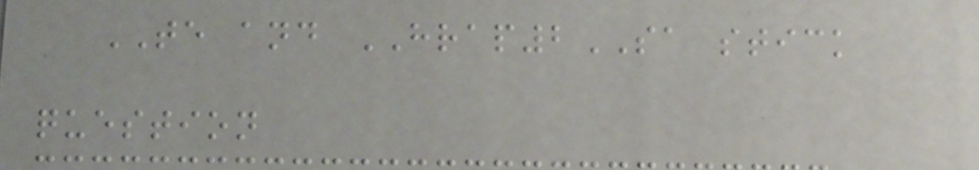TE and HRAP2SA stick
question
